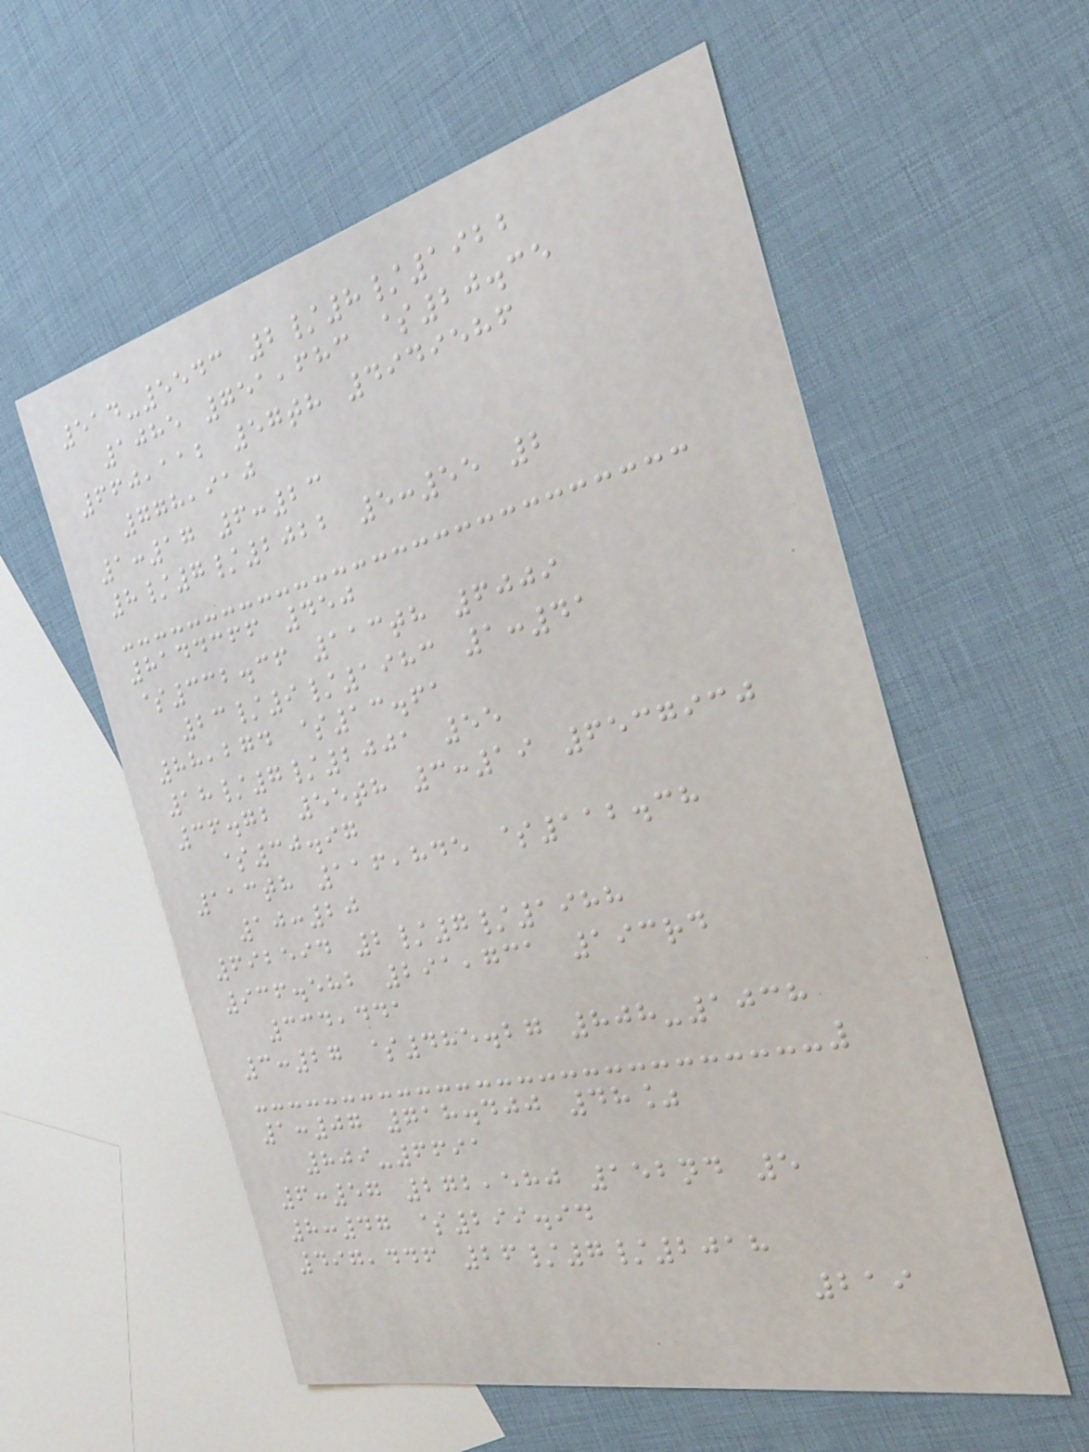514-5543 2/8/1922
1085 751,683 $20.35
660,112 57th 4949586
778,910
1:17 6:23
8/7/2022 5:55 2
8144366 450
$332.36 113th 6009
23/9/1983 1:41
88,274 $13.61
18/7/2001 55
36.72 55th 3:19 6537930
$30.97
113th 116,845 $112.38
10:20
692594 2/7/1988
936.582 291,731 193rd
334,441
3:27 $485.27 808-1038
1:07 718.400 48%
809-6691
6:57 272,580 152nd 5
8:47 $299.94
497,446 26/7/2018
219
